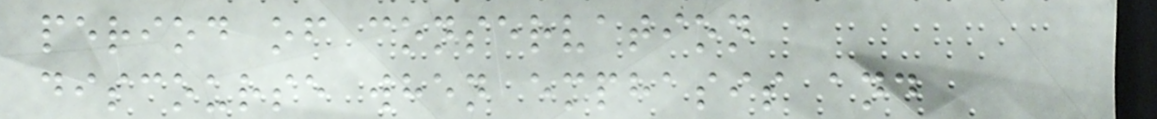period of conservation
discourse when emphasis and
